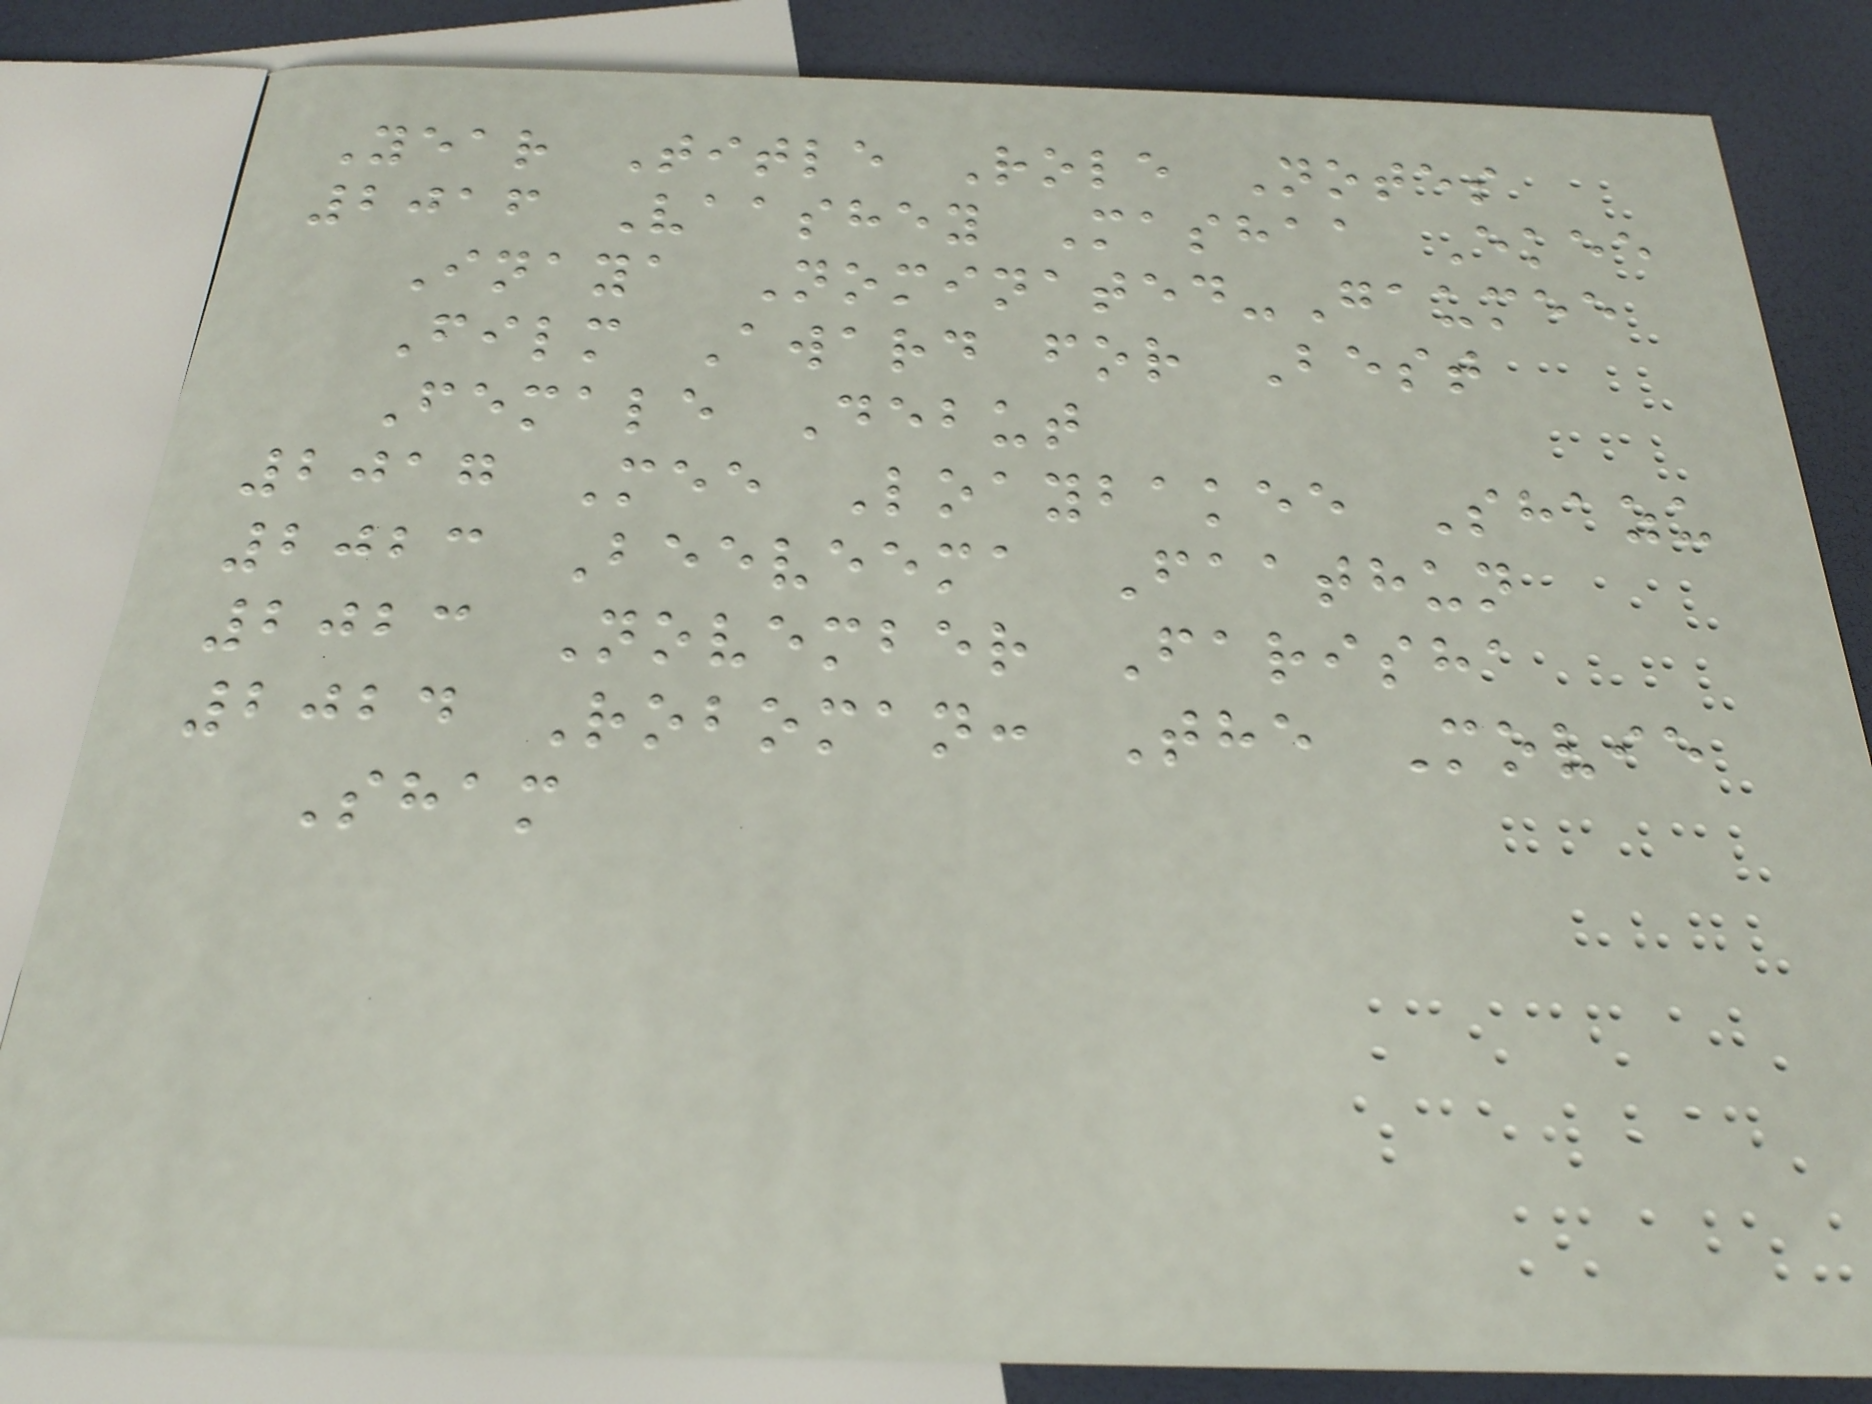Year Title Role Notes
2016 Vaashey Mashaa Ekee
Inaya Nominated-Gaumee
Film Award for Best
Female Debut
2017 Mee Loaybakee Shazu
2023 Beeveema Faathun
2023 November Farisha
2024 Roboman: The Movie
Sham
